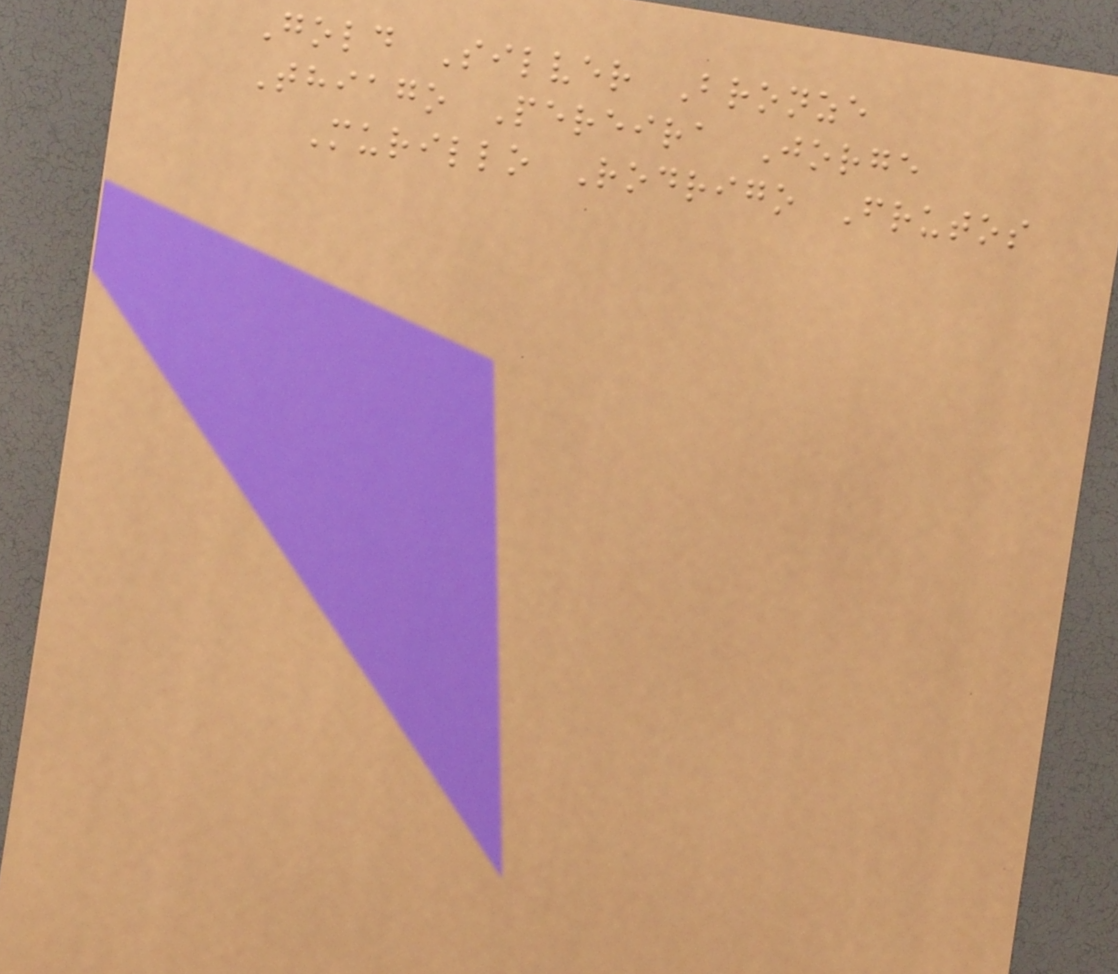Gold Silver Bronze
Thiago Pereira Jorge
Murillo Rodrigo Frutos
